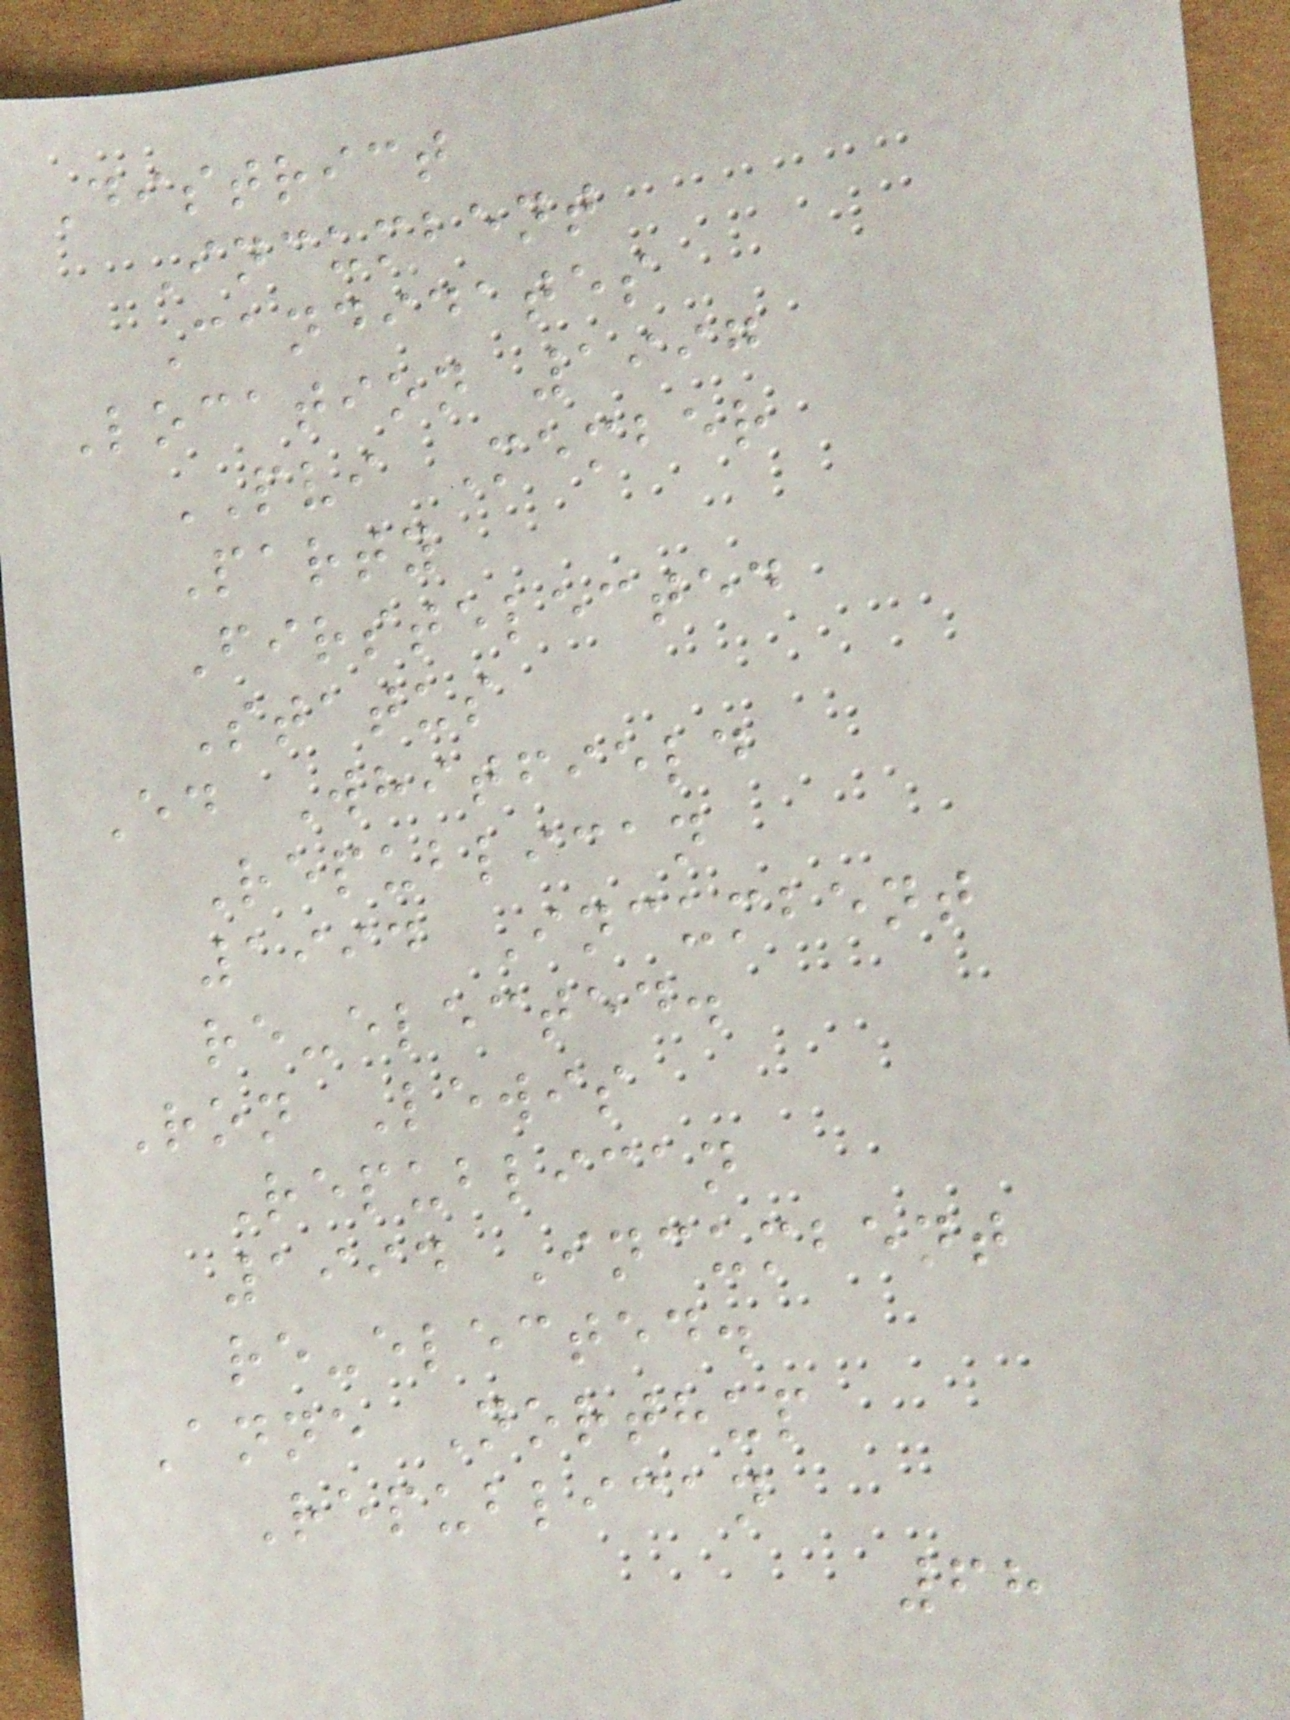District
Incumbent
Candidates
Location 1997
PVI Member
Party
Firstelected
Status
Ed Whitfield
Republican
1994 Incumbent
re-elected.
Ron Lewis
Republican
1994 Incumbent
re-elected.
Anne Northup
Republican
68
